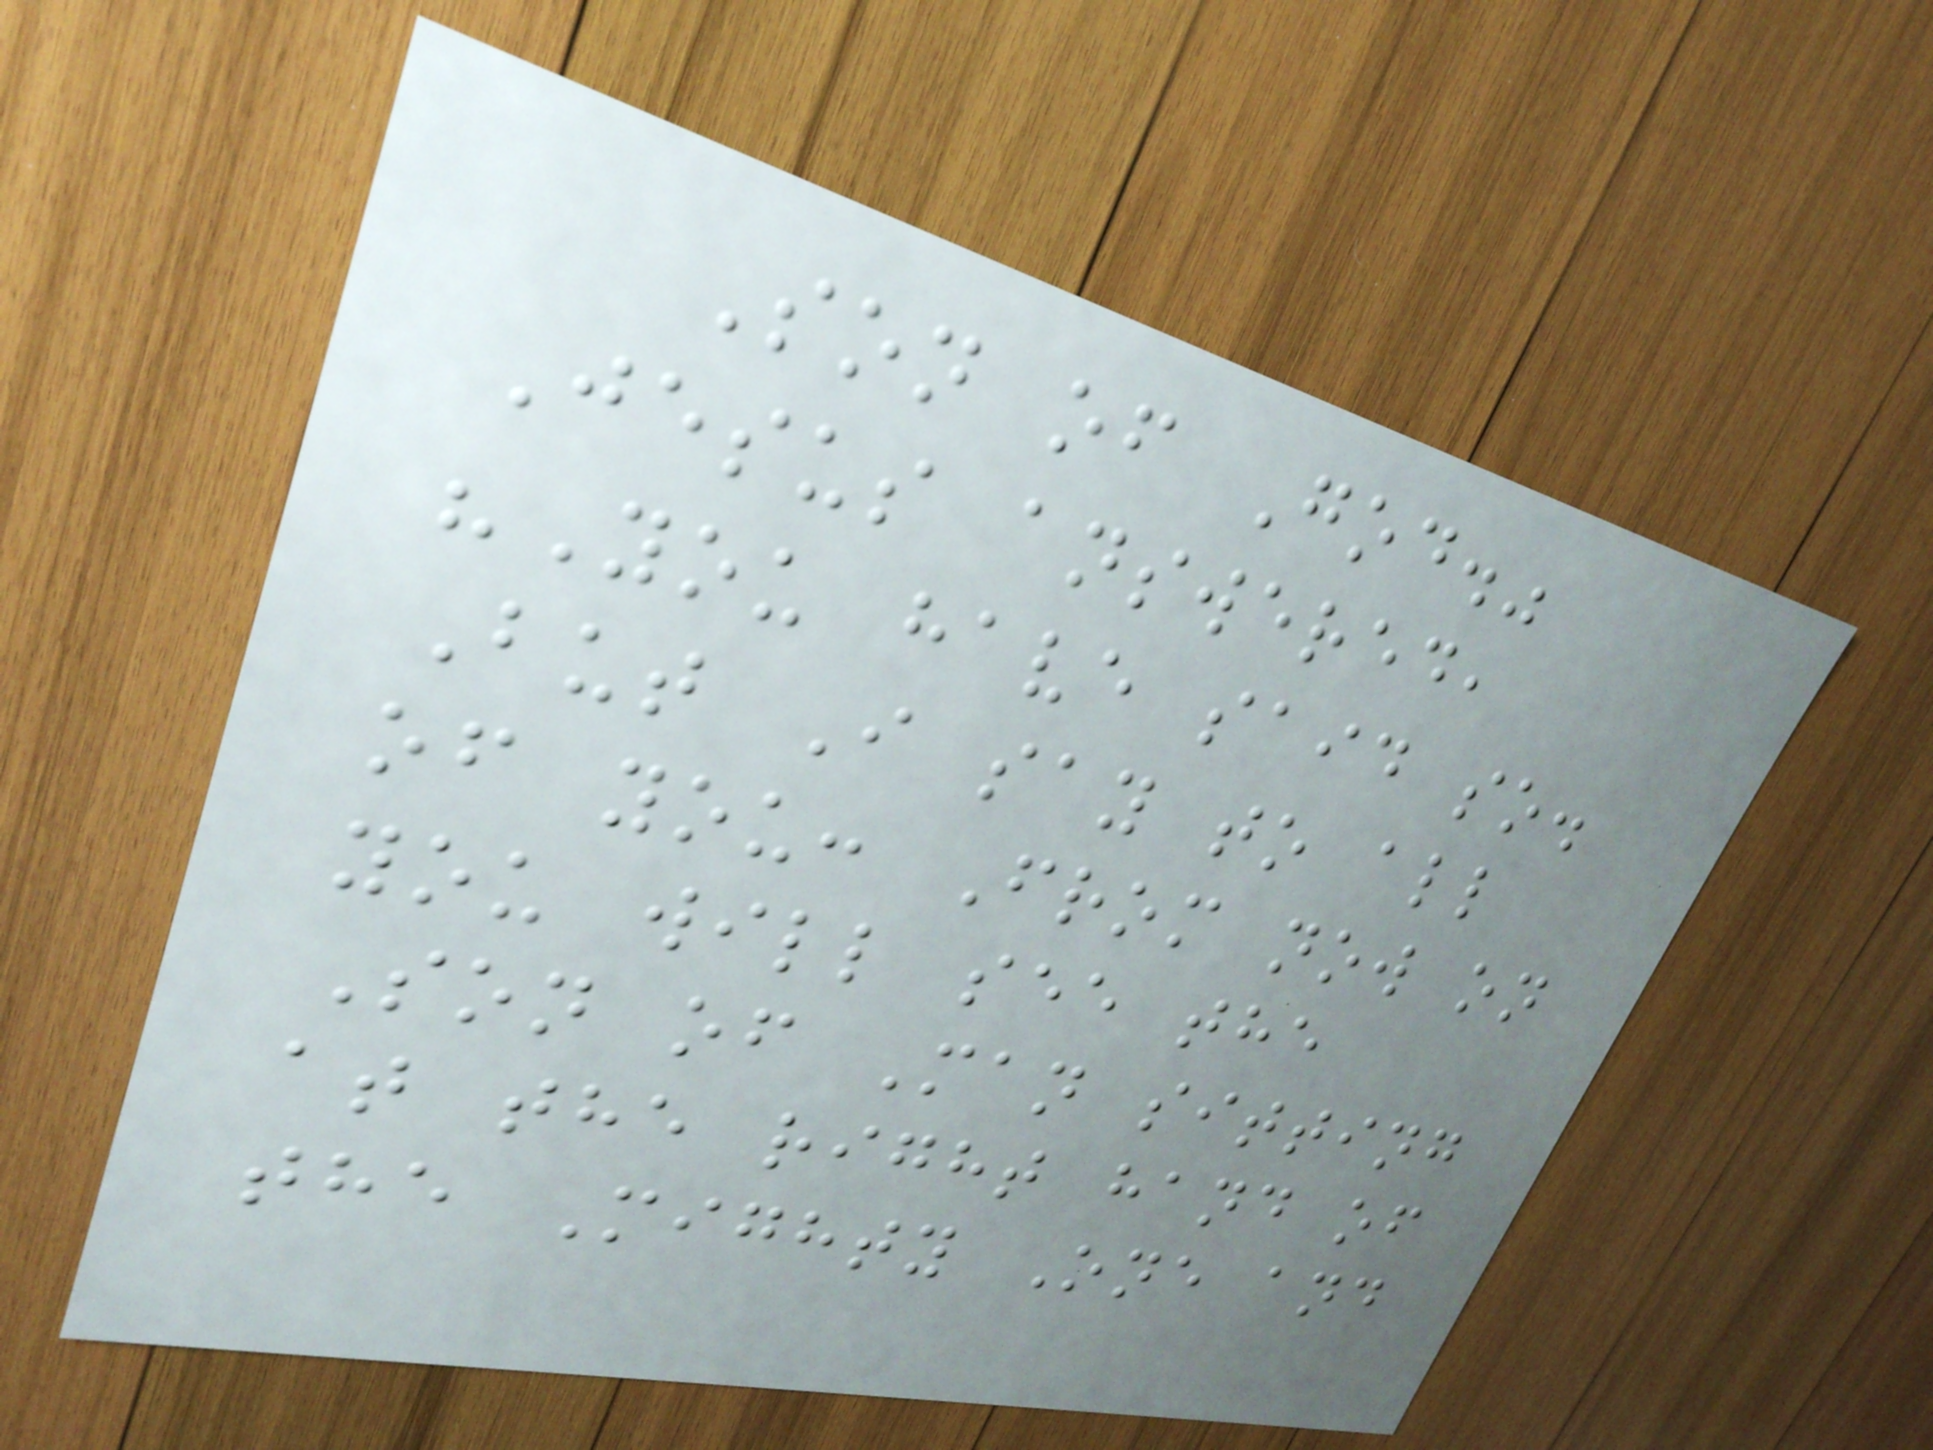Son of God."
Jesus answered,
"You have said so.
But I say to all
of you: From now on
you will see the
Son of Man sitting
at the right hand of
the Mighty One and
